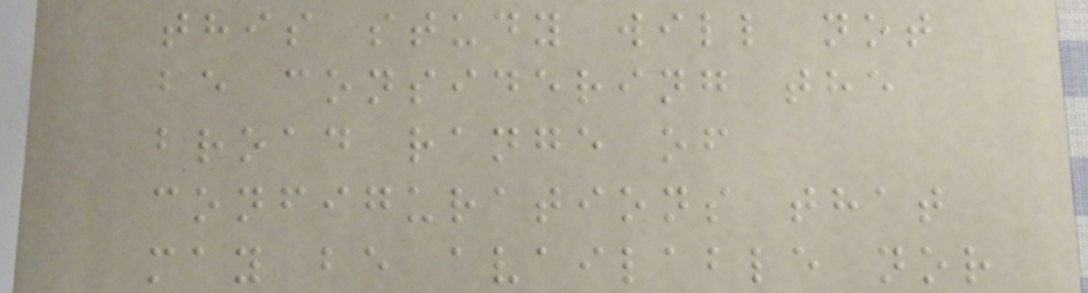this study will not
be considering the
broad range of
configurations that
may be available nor
